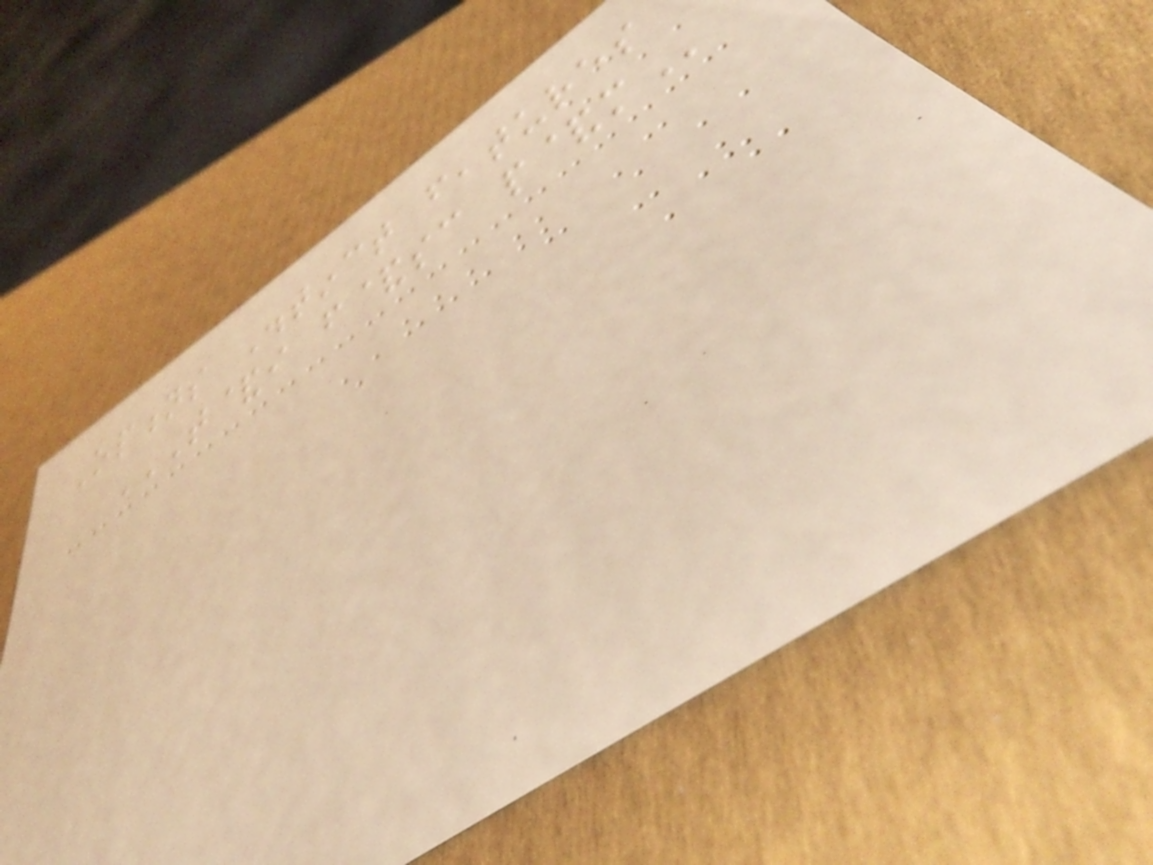Options Distinct features
T&I F&SC P&M
